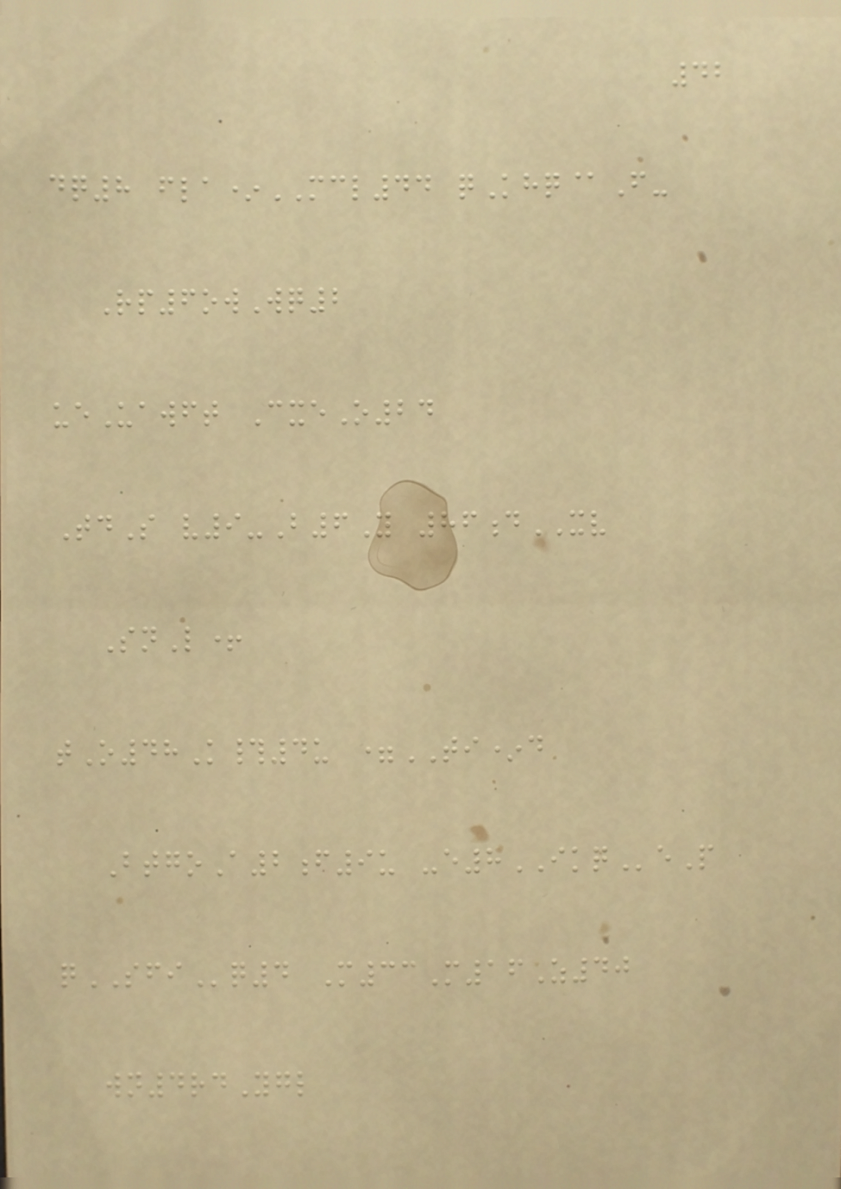42
dq8 fla*MCL44 qKhq@F-
Rp6owWq2
ueUawft CxeO24
TdS v9-B6Y 86dXV
SnL+
tO48K#4u =TI*d
BtgoA2f9u -e8IKQeP
qSFIq4 M33M16Z40
wn4rdYgl
